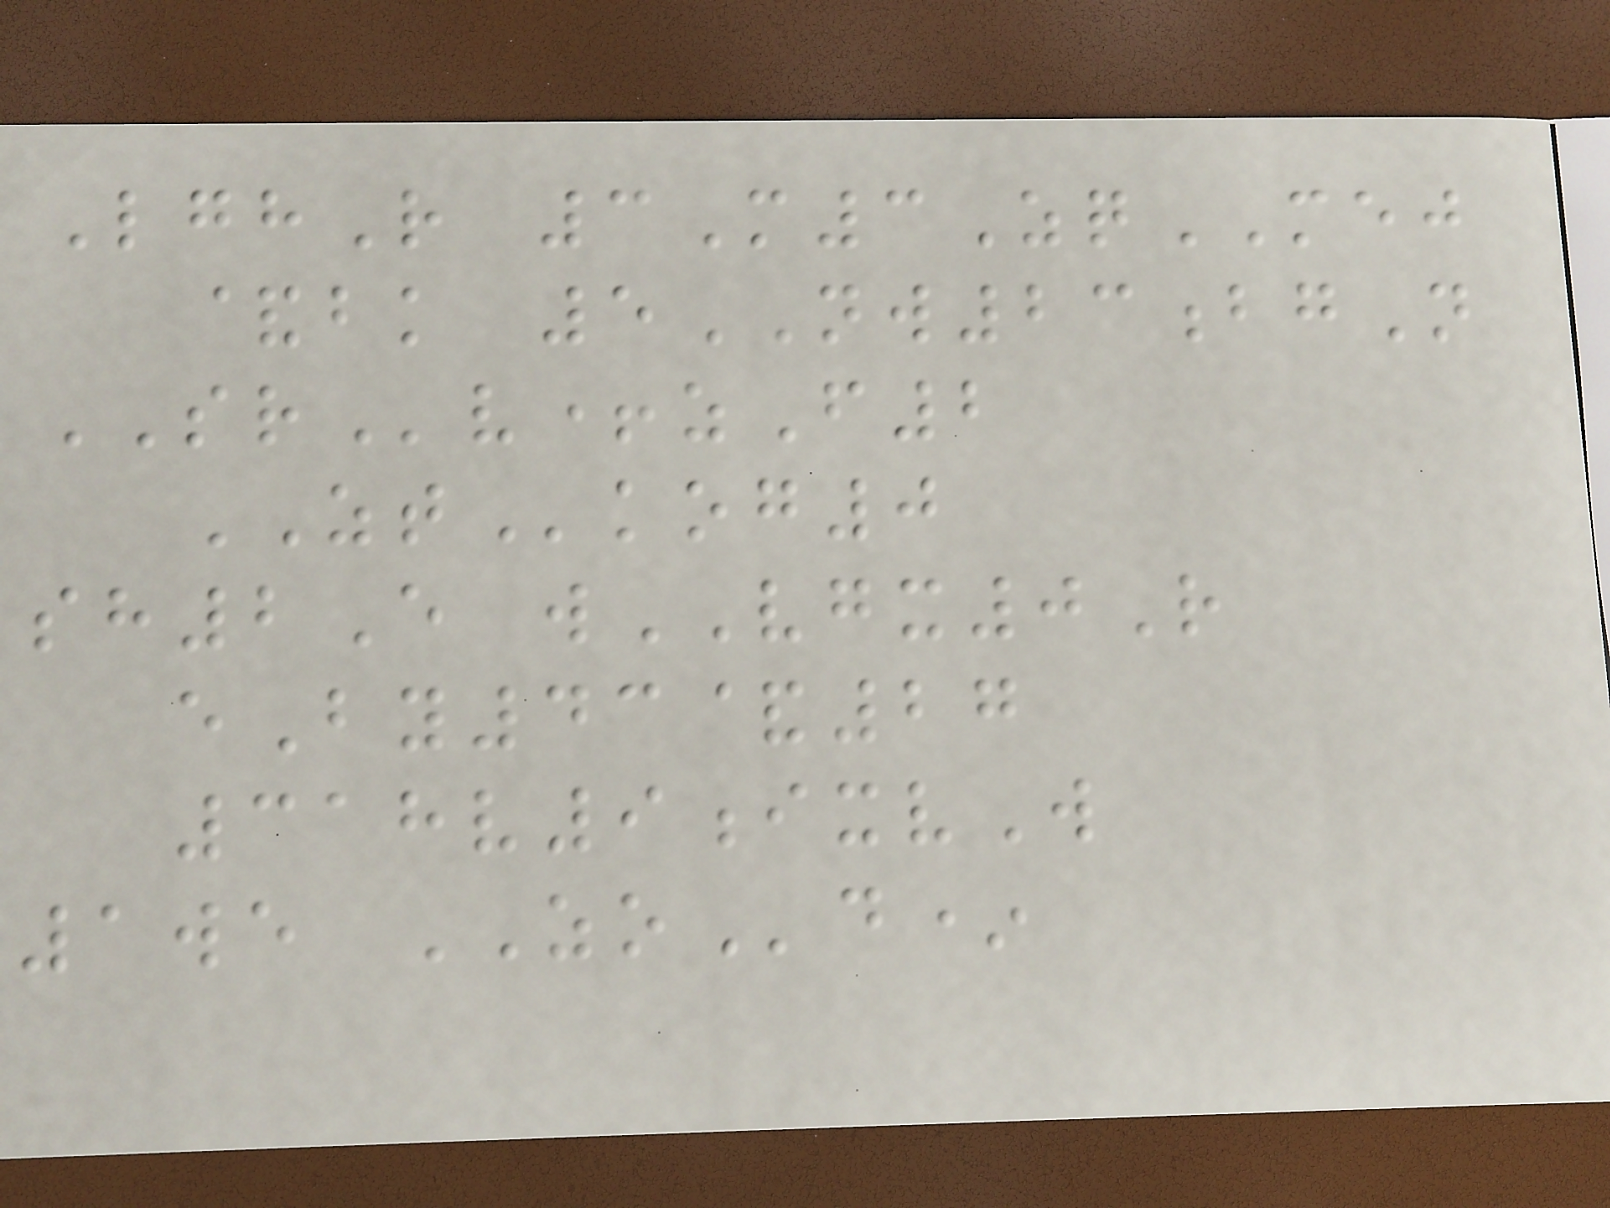LghR 3M3ZqMEJ
&bk 5NW23bgN
SRv+zF2
ZTkog0
sh2E wVGX0R
eBy43&27
318v9ixvW
1we ZOd*
